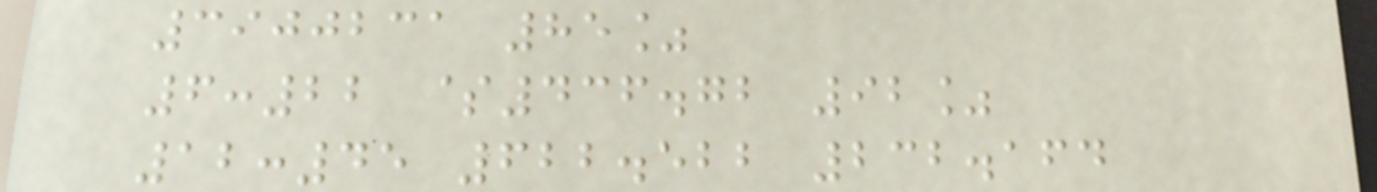3900231 85%
6:22 $436.72 92%
12:45 622.522 232.164
